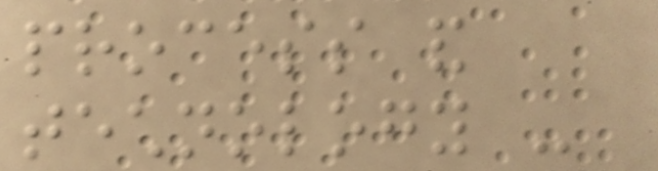process and
technology -
